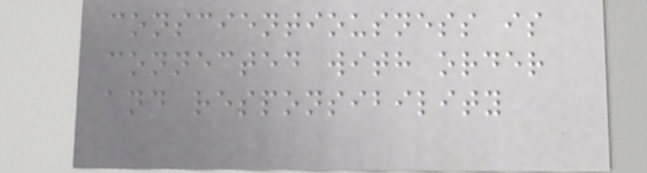conscientiousness is
connected with order
and responsibility
